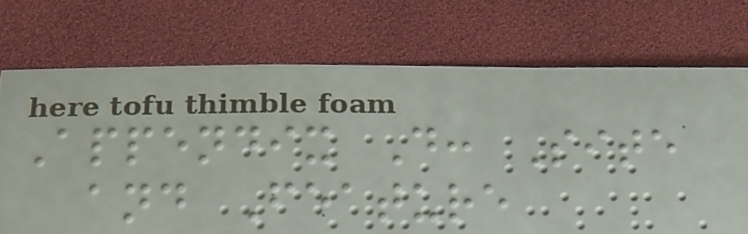Appendix D: Site
and Feature
